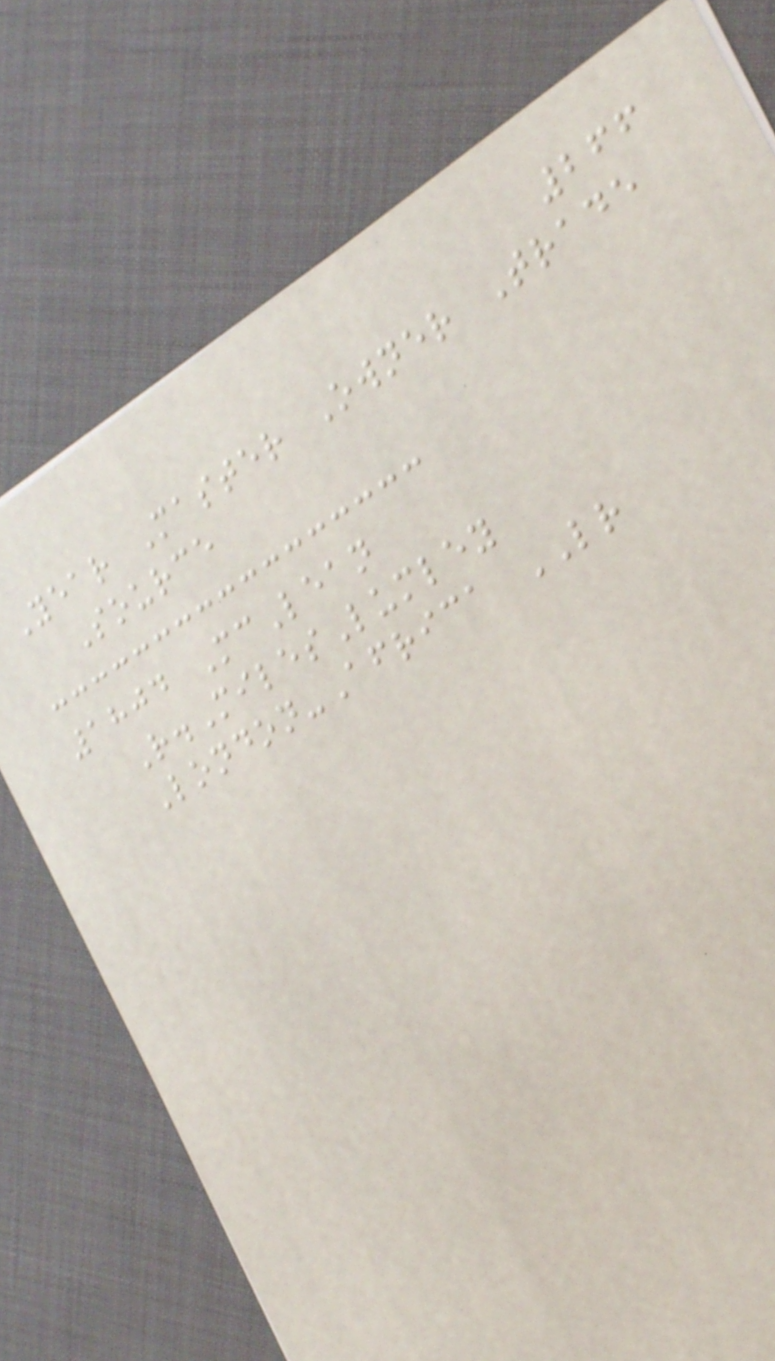266
Year Master Owner Trade
Source
1804 McLean
R.MilesLumley
London-Africa LR
